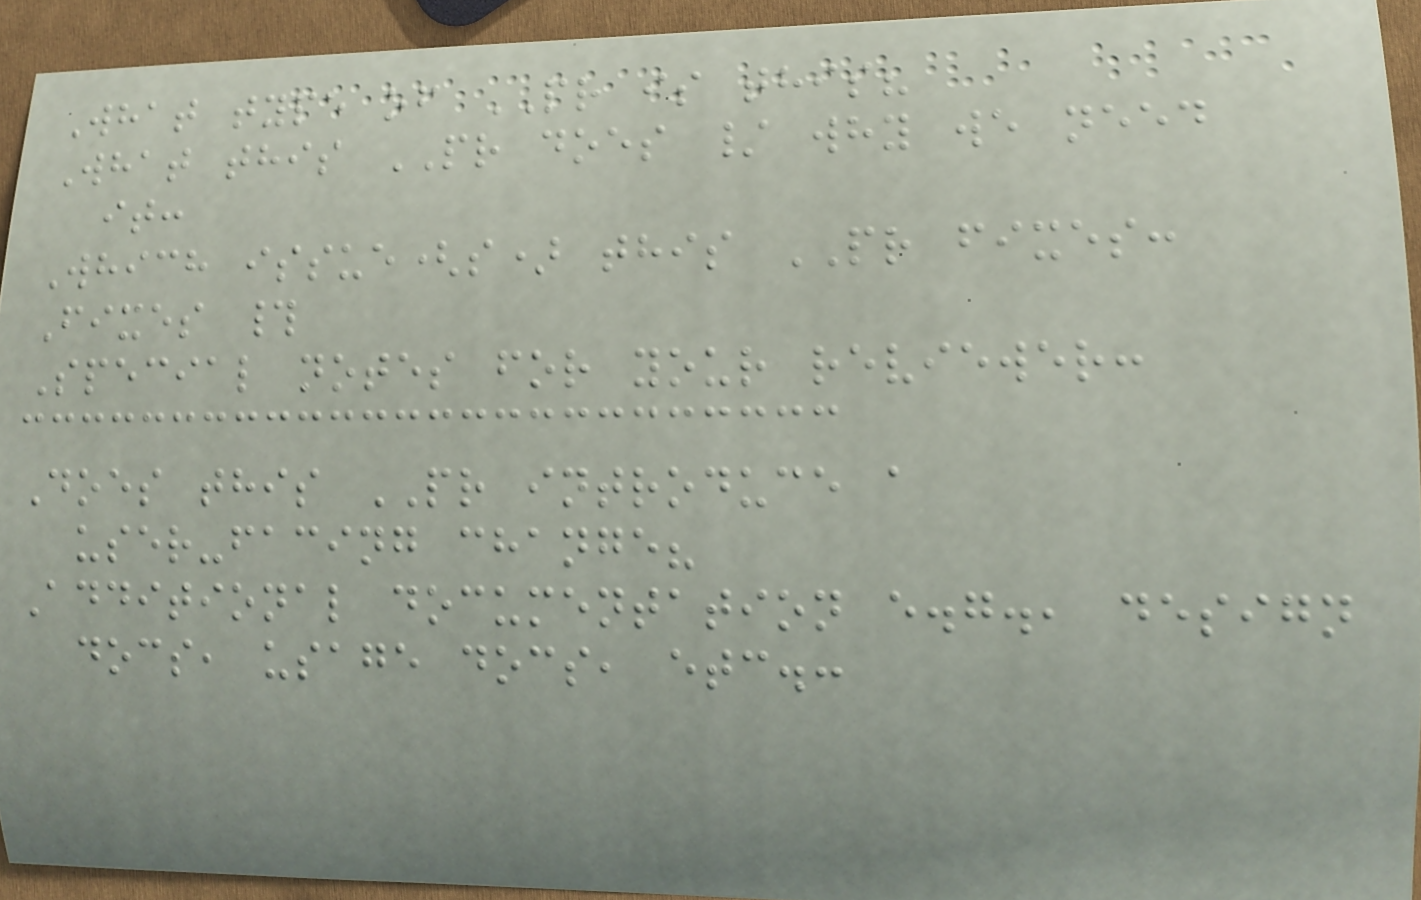What type of PR is this?
What this PR does / why we need
it:
Which issue(s) this PR fixes:
Fixes #
Special notes for your reviewer:
Does this PR introduce a
user-facing change?
Additional documentation e.g., design
docs, usage docs, etc.:
